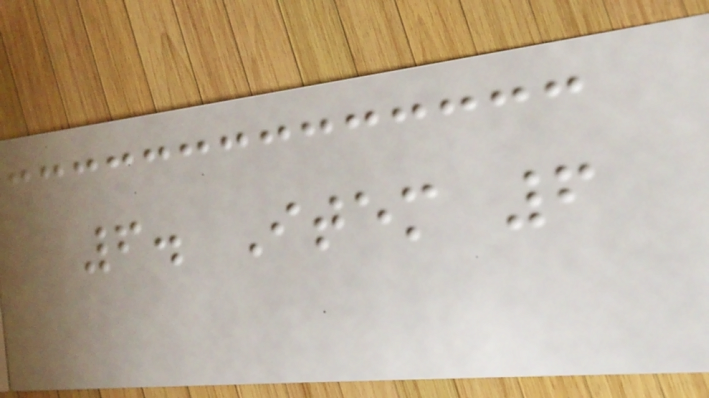6. Item 6
